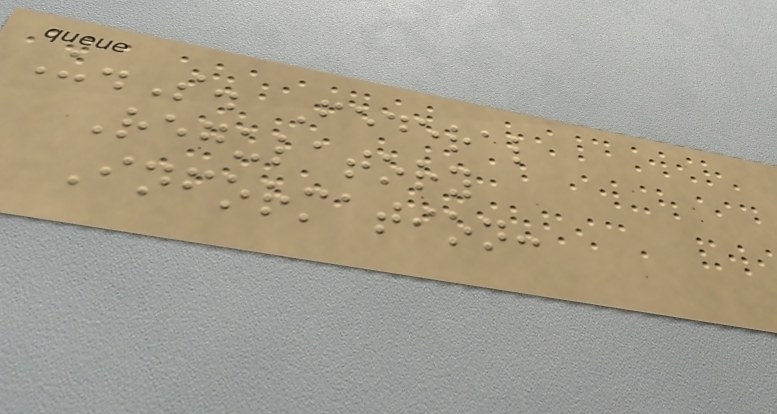U.S. Federal
Regulatory
Information:
